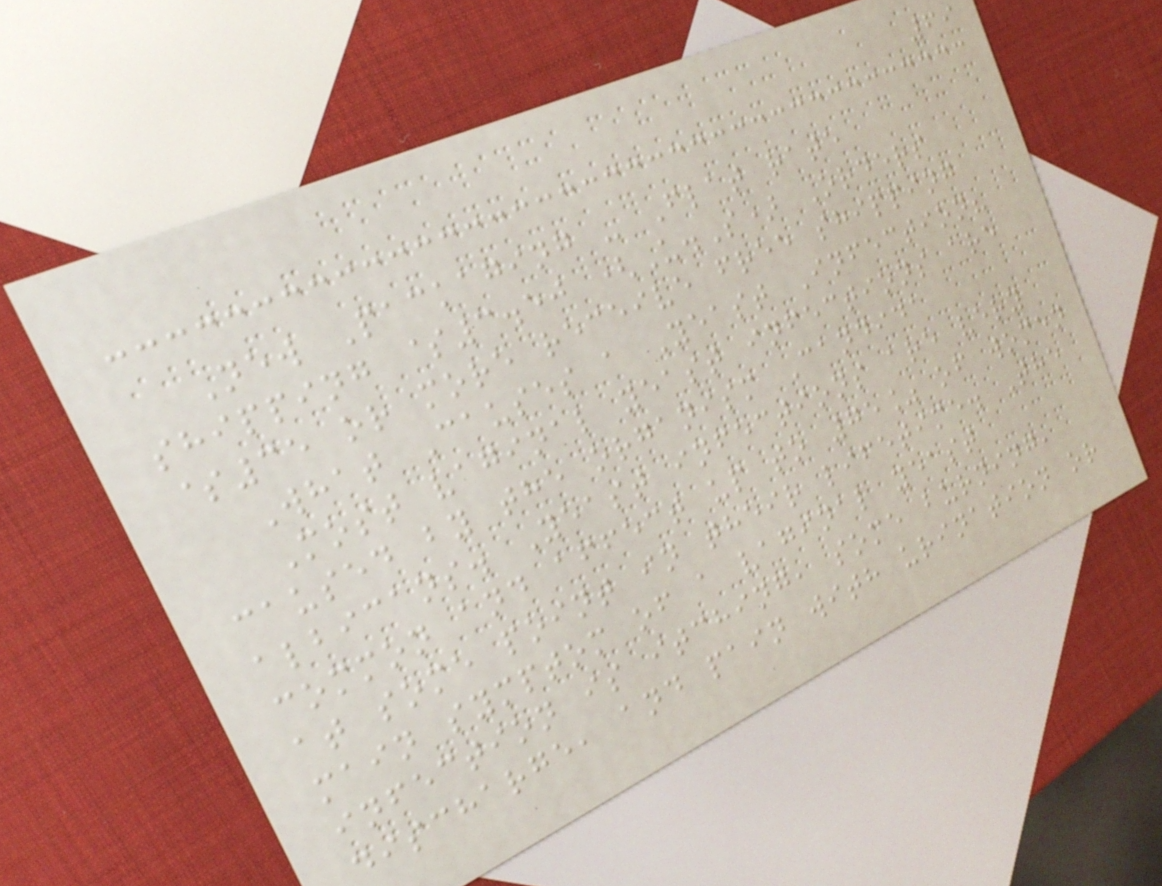69
New Packaging - Flat rate
shipping $3.50 (U.S) Orders
$35 or more receive free shipping
What Causes a Yeast Infection?
Most vaginal yeast infections are
caused by the organism Candida
albicans. Yeast infections are very
common and affect up to 75% of women
at some point in their lifetime. The
main symptom of a vaginal yeast
infection is itching, some burning,
discharge, and pain with urination or
